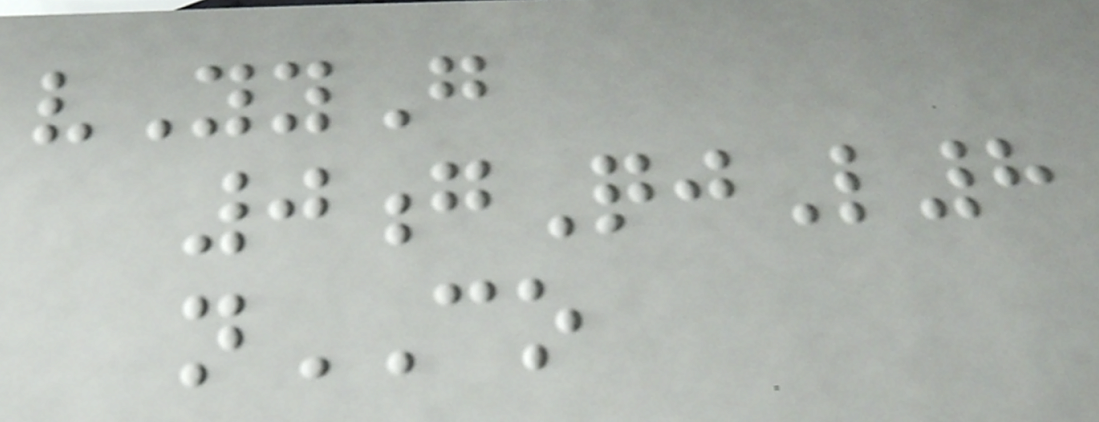vYyG
0gQjL8
nCO
